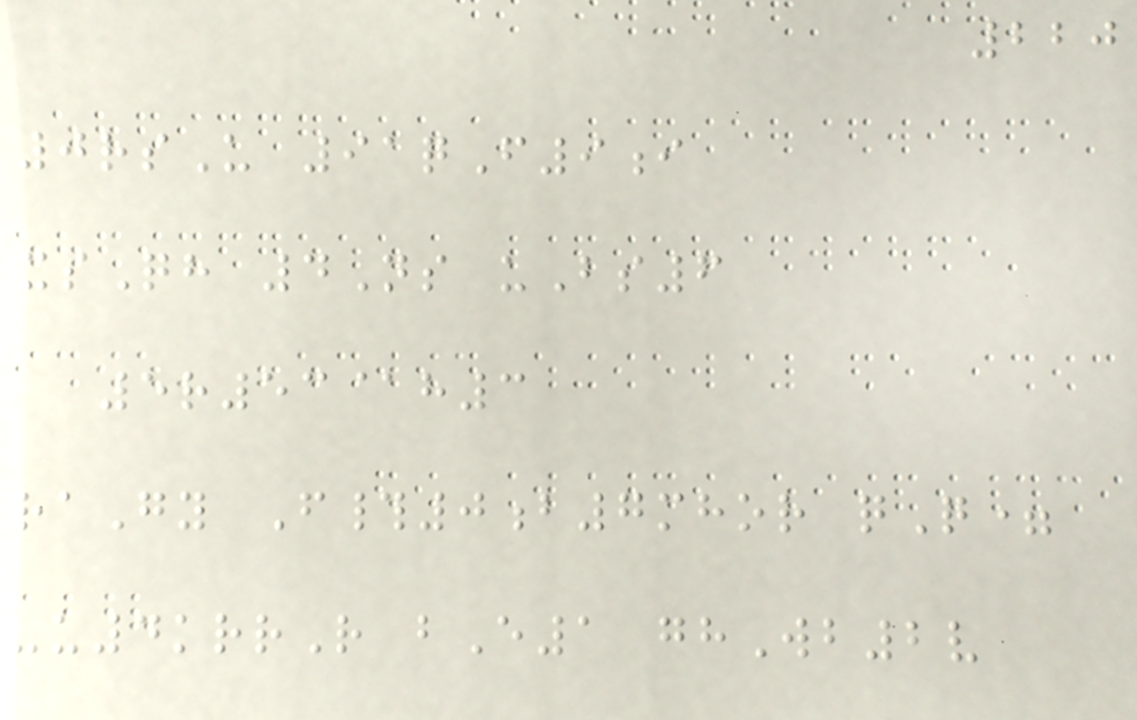220
0rsU 91qF9i
xsQh 4Ns uBs6
5r53@h3
raGy F#0b7mhor qQ=
-u4krrR bE1 ghWb2v
